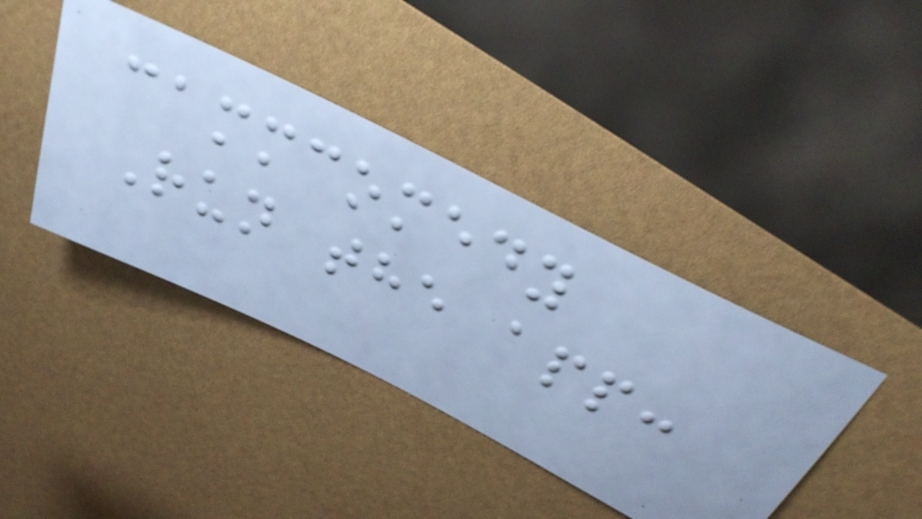cammcomedy
Run the app:
